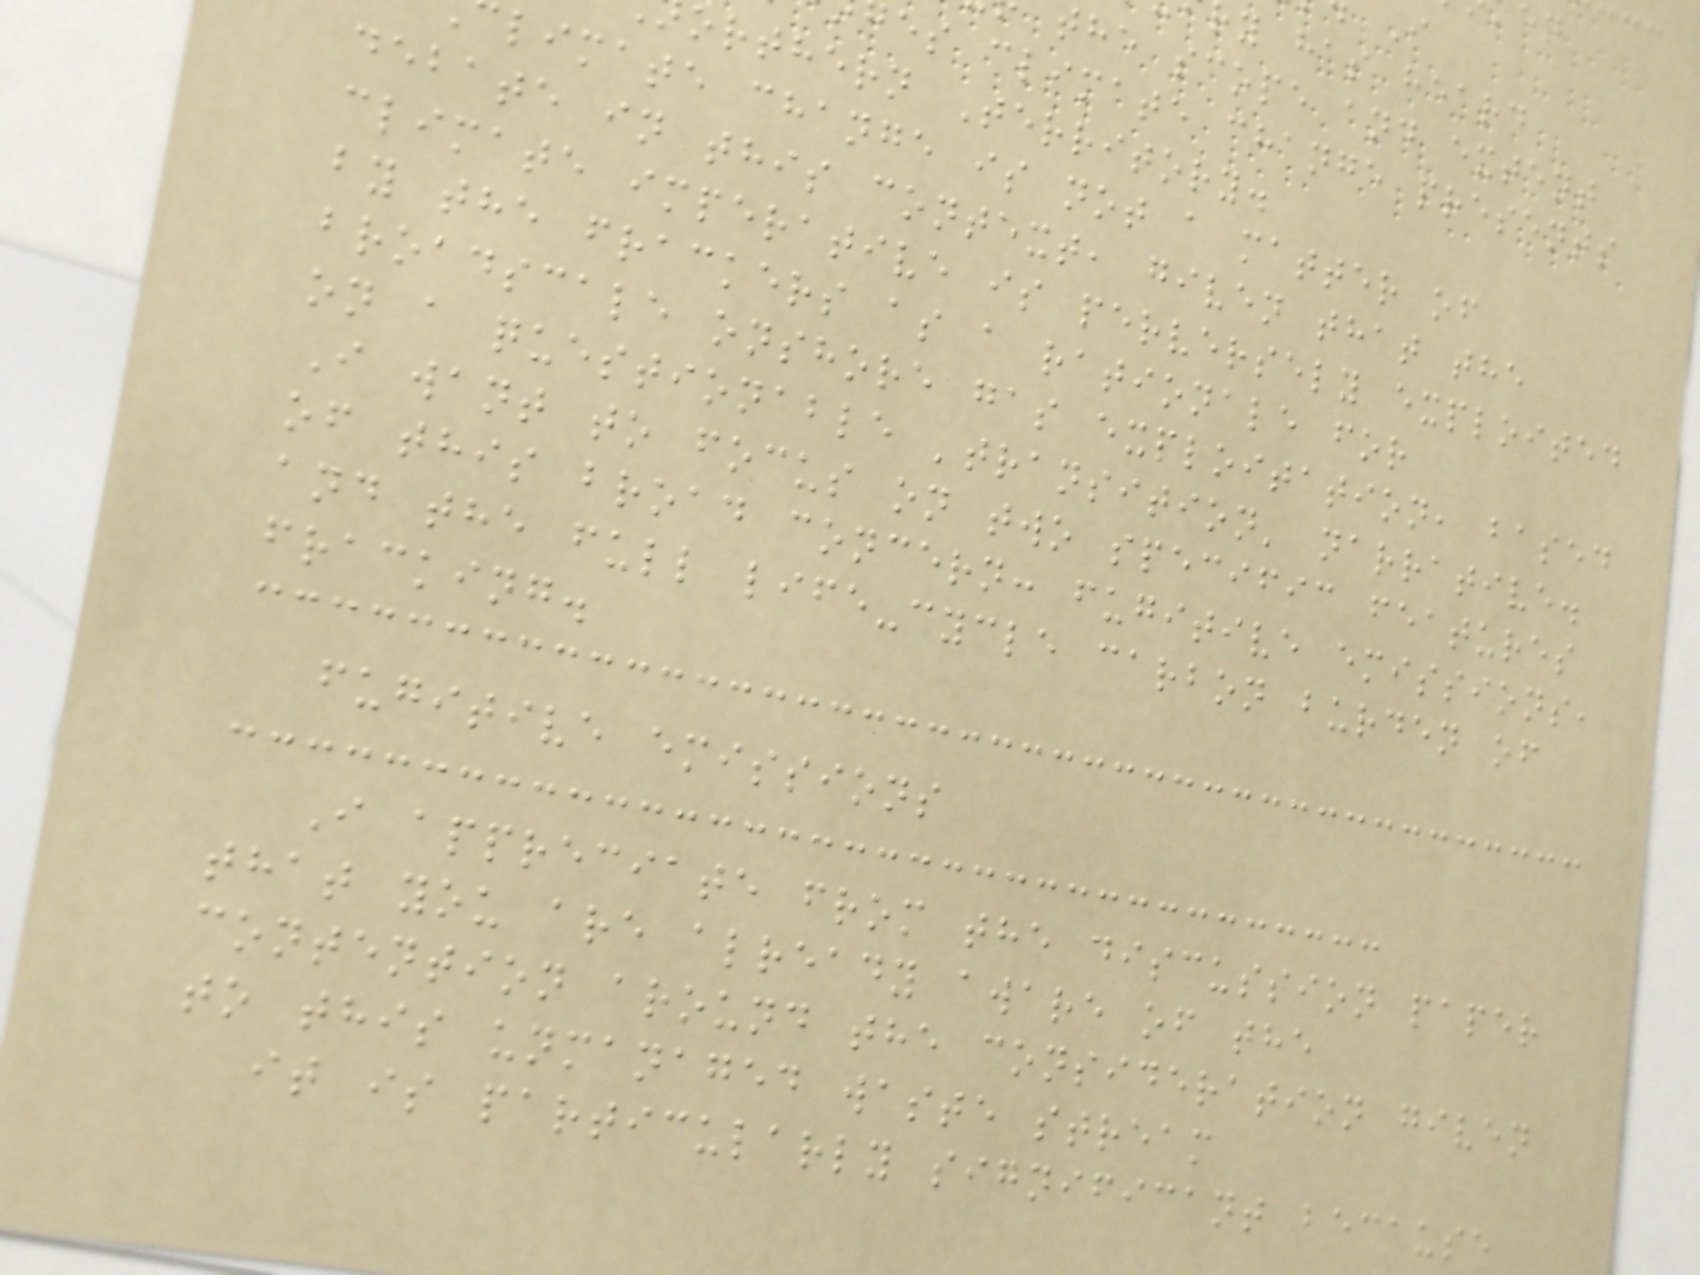y has heard
the scope and extent
es climate change presents
orthern Territory.
limate change is not a matter of
debate in this context, given that the
climate imperative is perversely exploited
by the frackers as a rationale for
broadscale onshore gas exploitation, based
on a questionable 'transition' narrative.
I want to focus on two specific features
of this broad concern: fugitive emissions,
and the full life-cycle carbon burden of
fracking.
fugitive emissions
I appreciate from the discussion paper
that you are already aware of the
contention around the consideration given
to this unmanaged waste stream
it is particularly significant because
